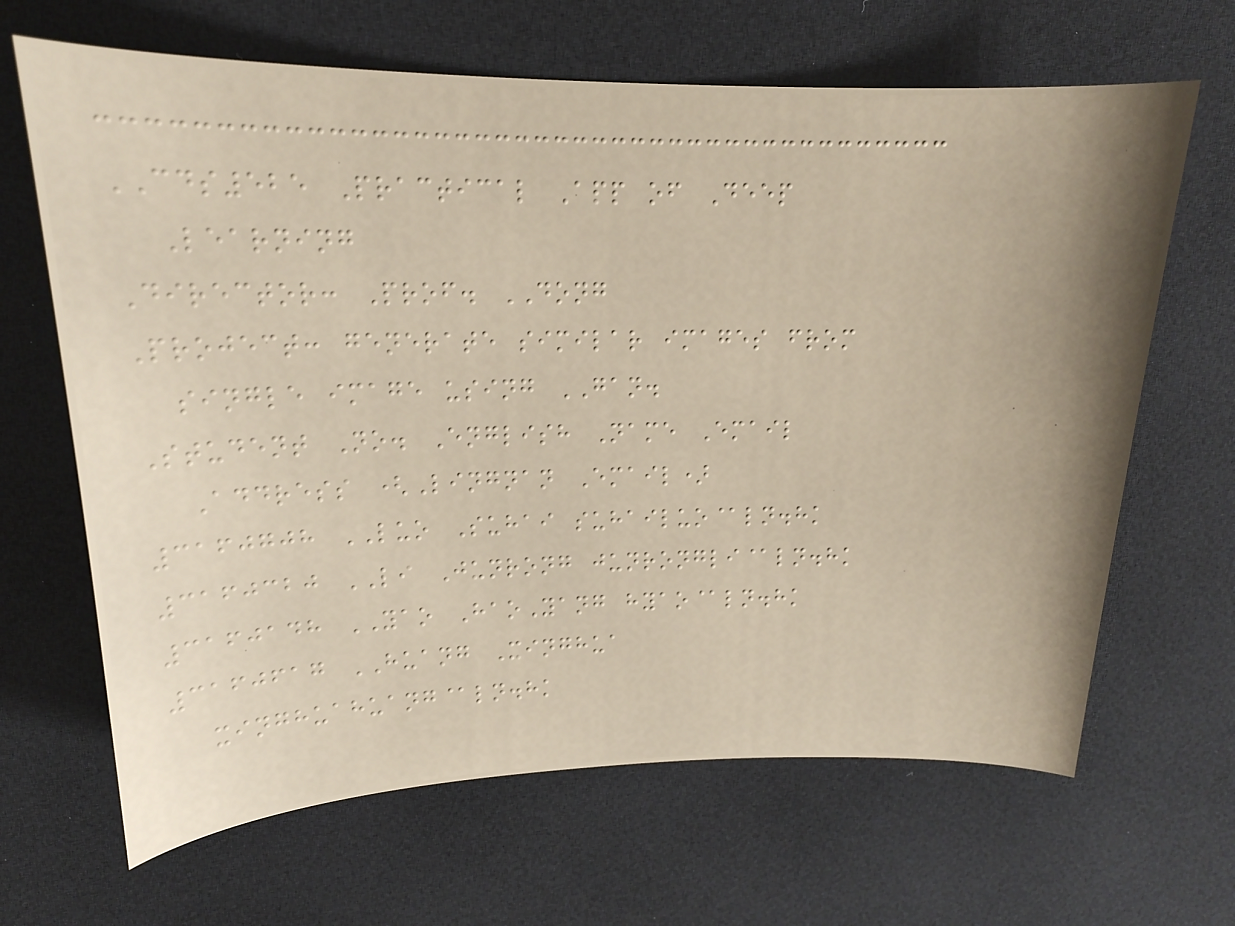CDS525 Practical App of Deep
Learning
Director: Prof. DONG
Project: generate similar images from
single image using GAN.
Student No. English Name Email
Address (Lingnan Email)
3160708 LUO Suhai suhailuo@ln.hk
3160320 LI Junrong junrongli@ln.hk
3160148 YAO HaoYang hyao@ln.hk
3160617 HUANG Xinghua
xinghuahuang@ln.hk
